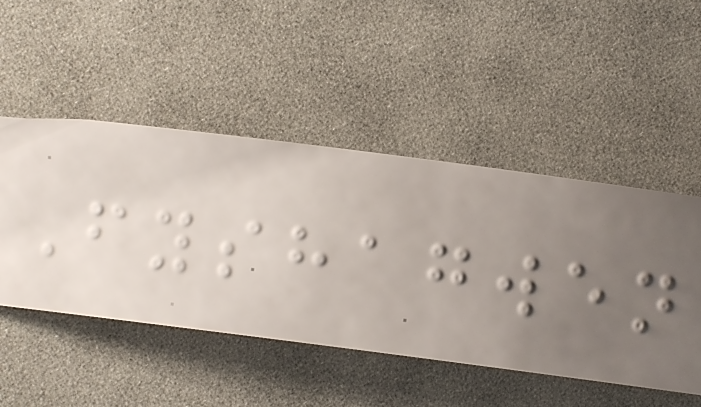Fyshagwen
